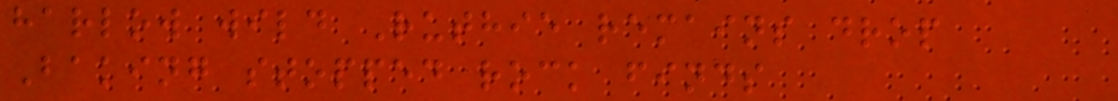harlow wild Ruthie remains drop
Baking stopped rock finds
